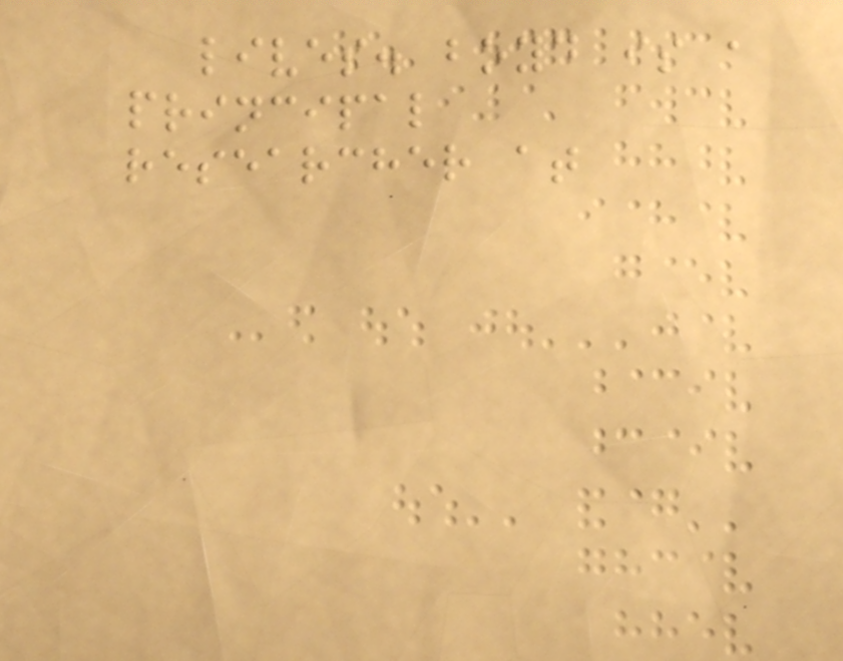lives. boyd is a
principal
researcher at
